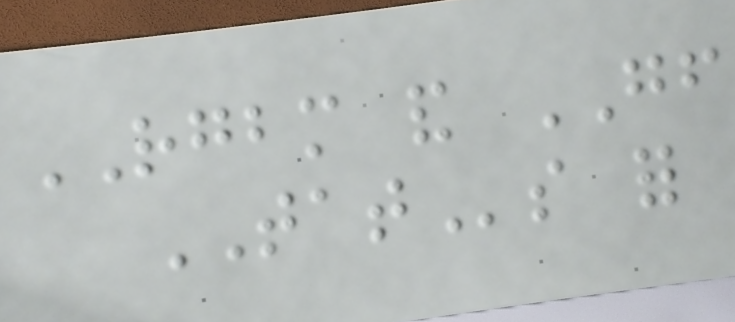RGBM and GF
TATs for
